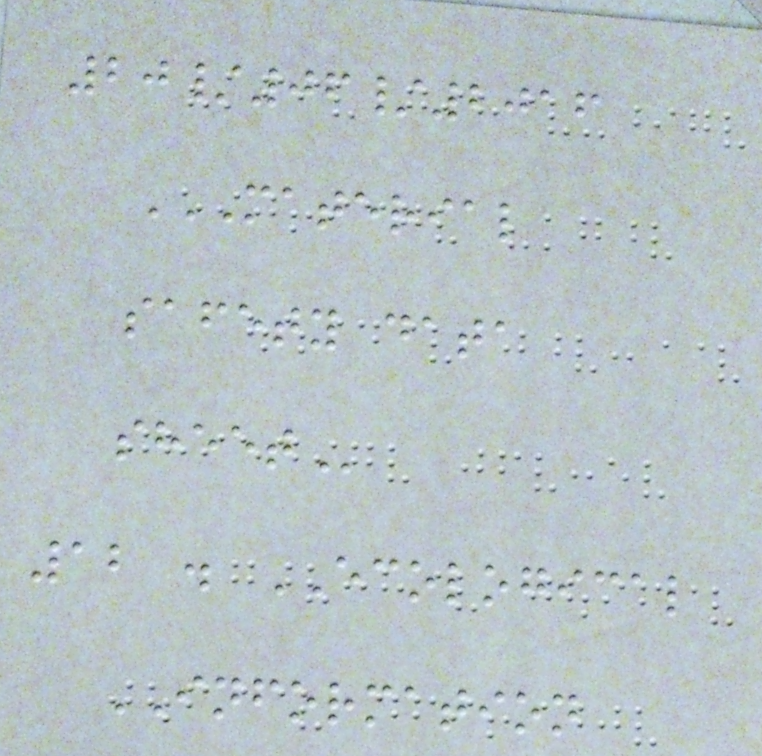20/06/2016
MATERIAL
SAFETY DATA
SHEET
12 . ECOLOGICAL
INFORMATION
